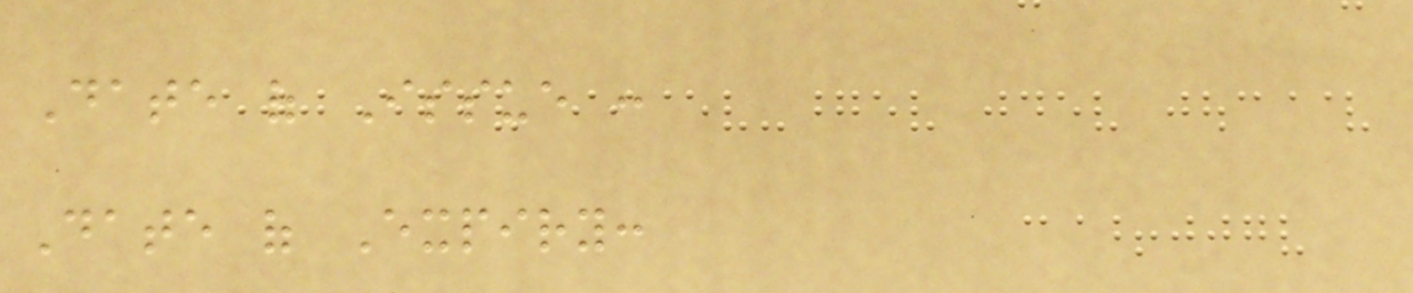Date of Issue :
Date of Expiry:
